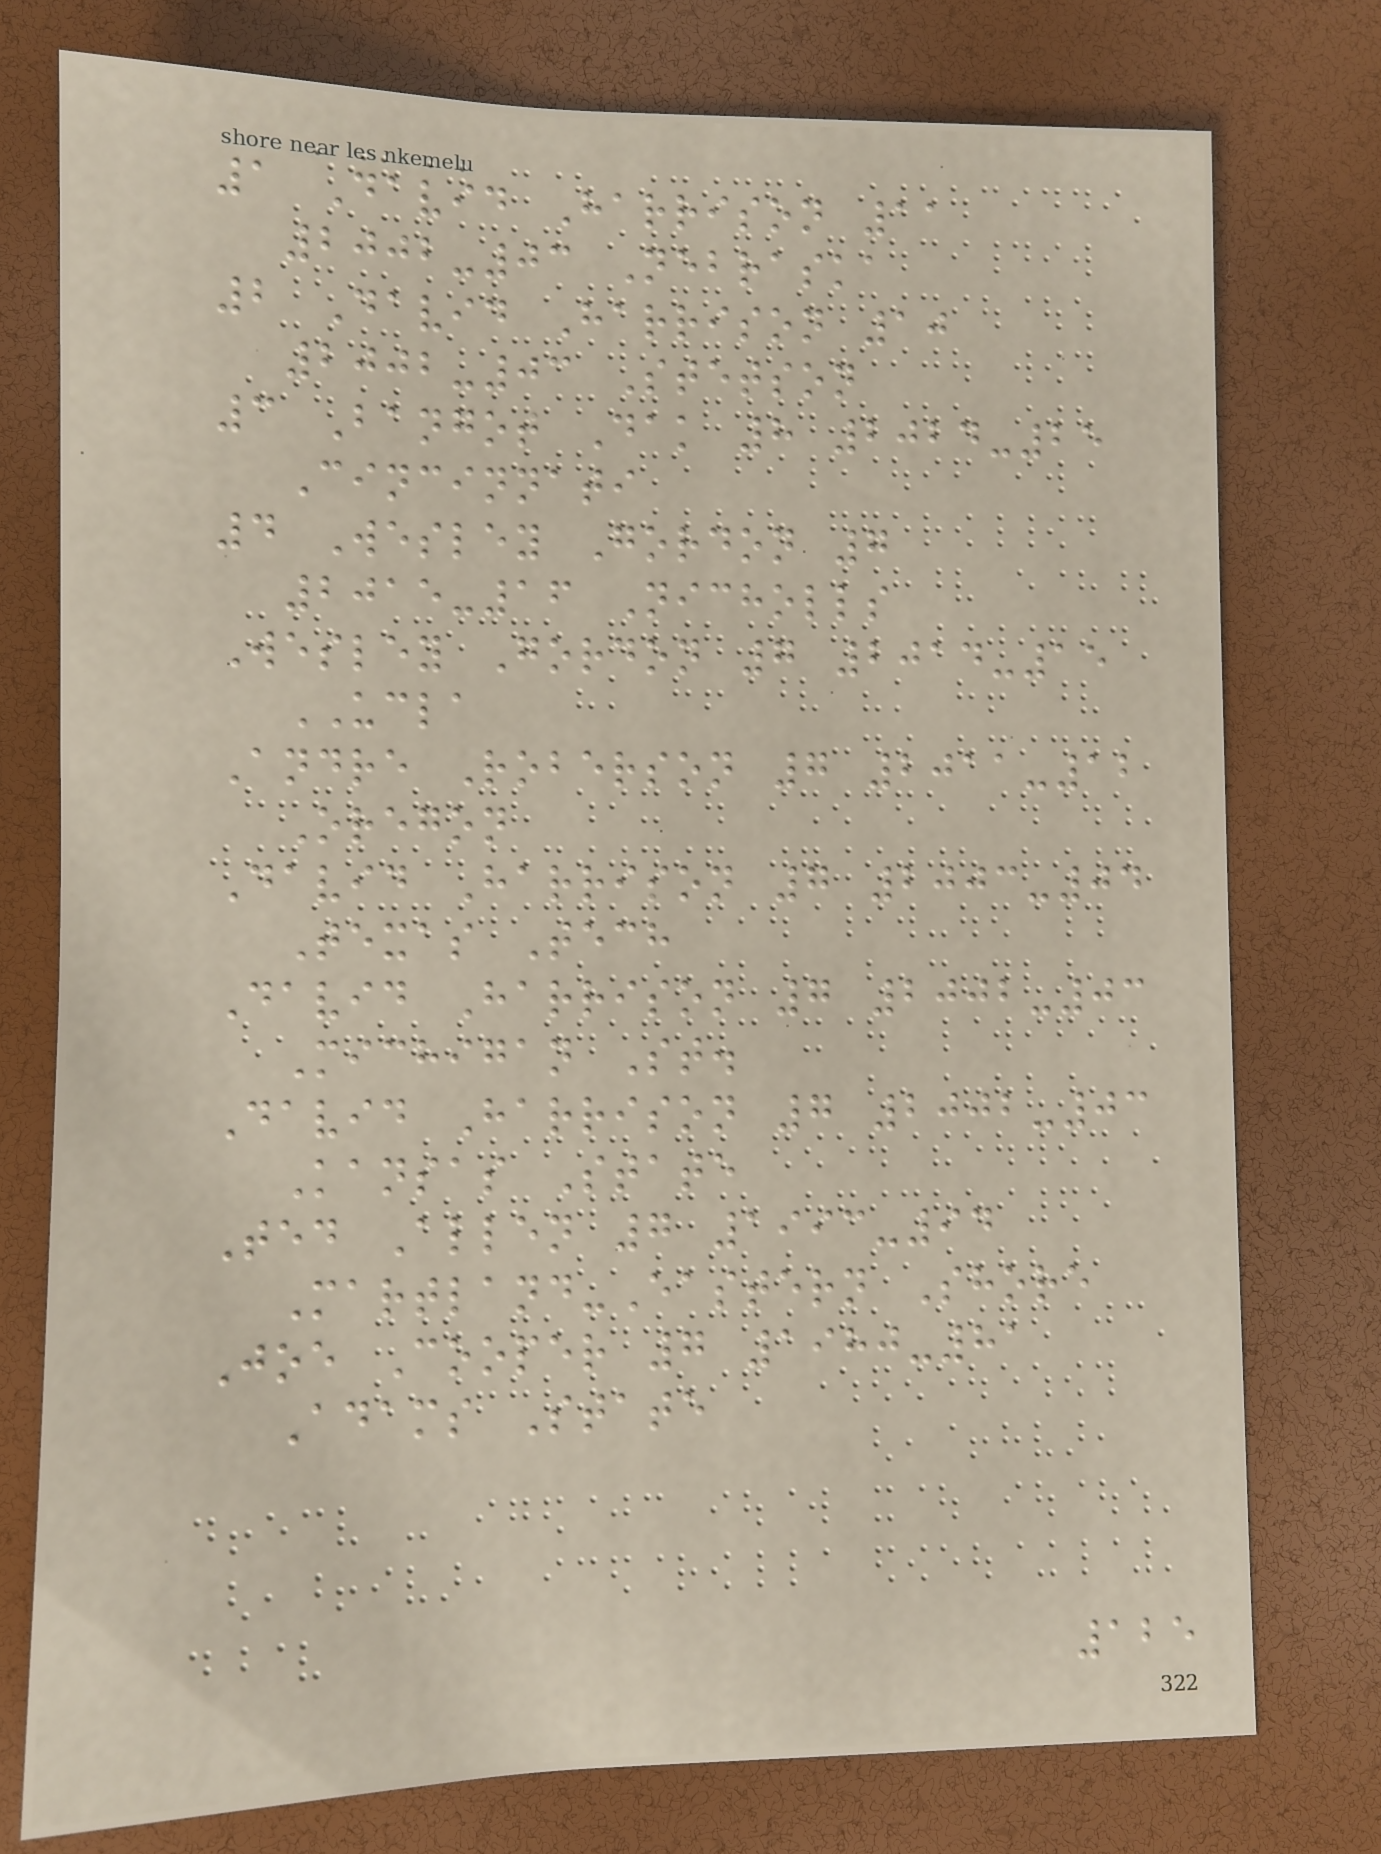1 David Harrison 11
2002-03 Nebraska
2 David Harrison 10
2002-03 Stetson
3 Bangot Dak 8 2024-25
Cincinnati
4 Wesley Gordon 7
2015-16 Nicholls
Wesley Gordon 7 2014-15
UCLA
Andre Roberson 7 2011-12
Oregon
David Harrison 7 2003-04
Texas Tech
David Harrison 7 2002-03
Michigan St.
David Harrison 7 2002-03
Kansas State
Ted Allen 7 1993-94
Martland-Eastern Shore
Joe Cooper 7 1980-81
Adams State
125
